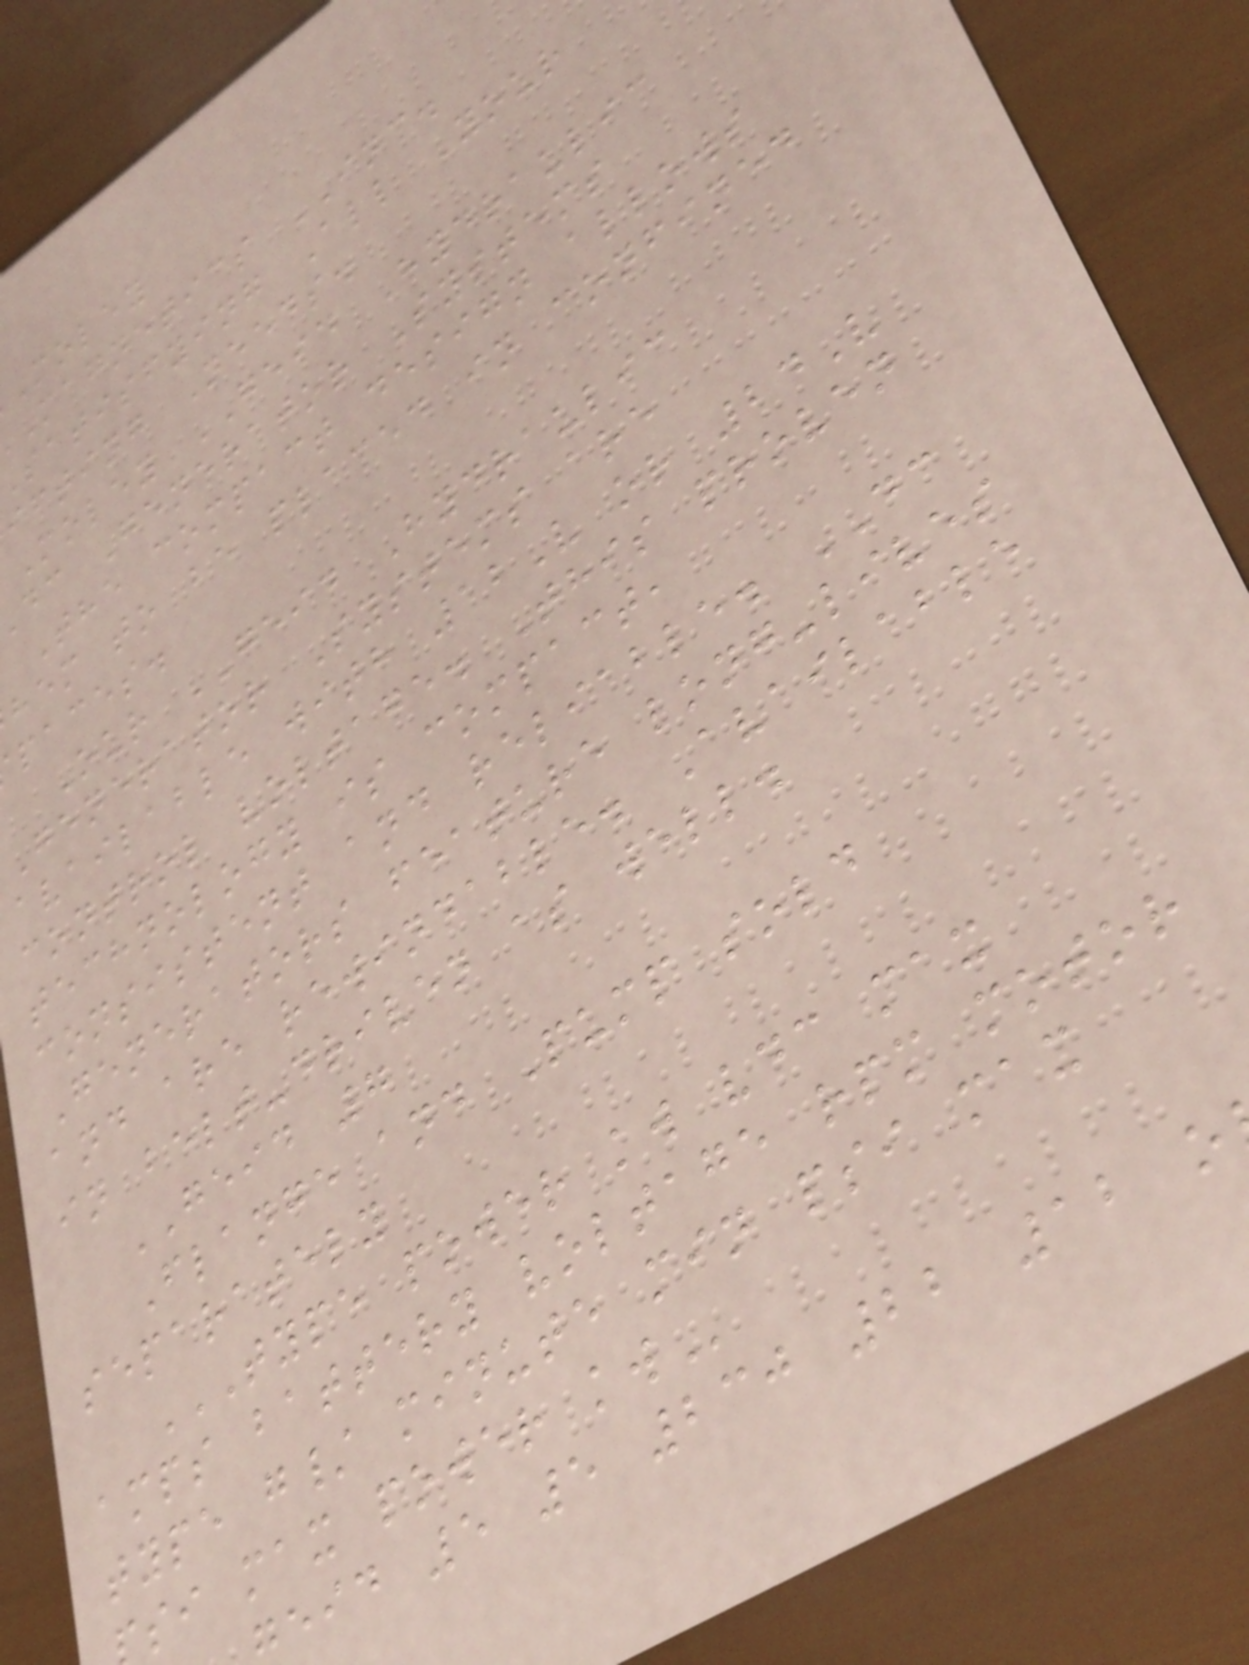moley
magnetics INC.
satisfying All Your
ifting Needs.
Moley GEID Hydraulic
dc Generator Systems
The compact design allows
hem to be placed in confined
paces.
Our GEID Hydraulic
Generator Systems are
available with 12V or 24V
control voltage. This proven
technology is compact,
consistent and reliable. DC
Generators feature long-lives
and are rewindable. Available
in belt-driven as well.
GEID 7
Flange and Pump sold
separately
TYPE POWER KW VDC MAX
amps battery voltage rpm motor
type g/ minute min psi max
si max power
eid 5 5 230 22 12 o
